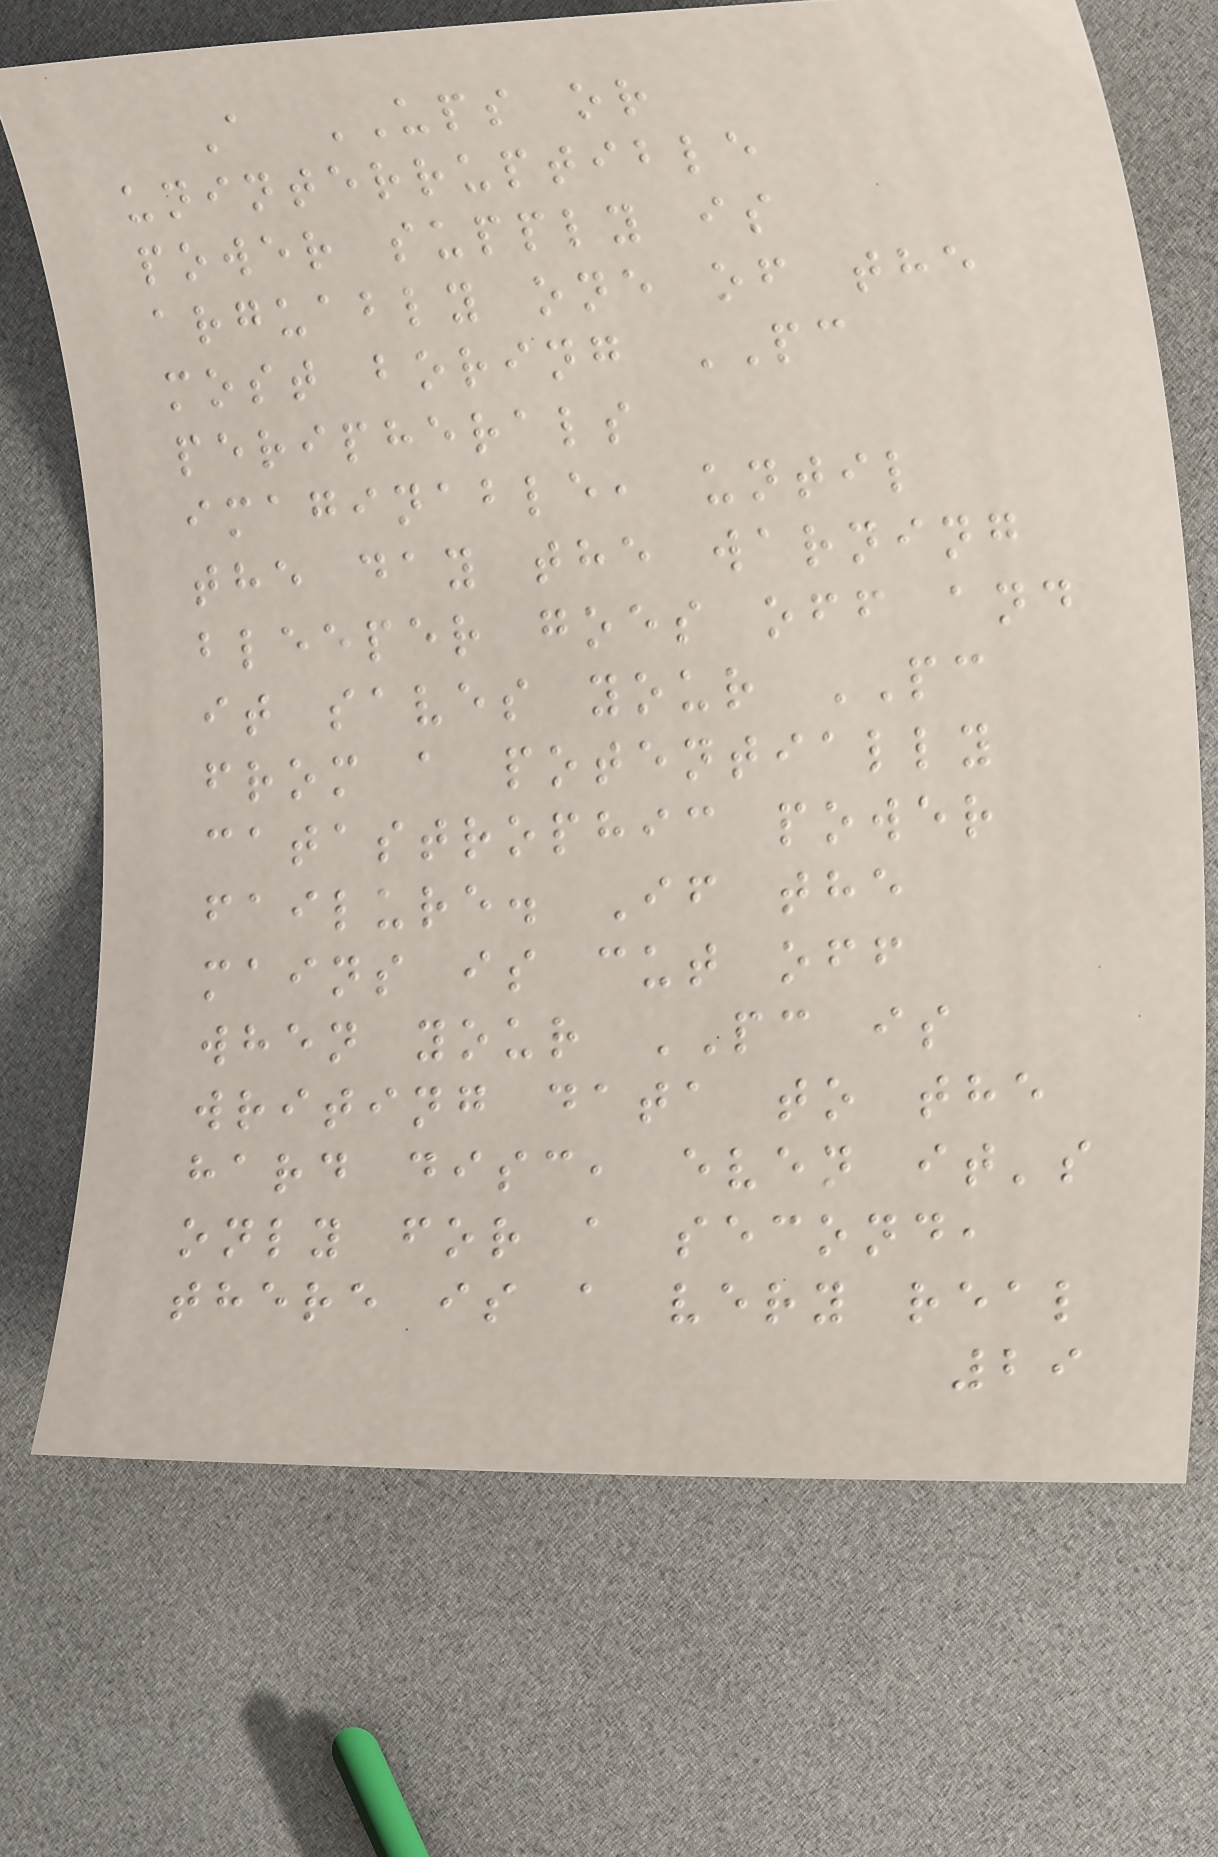A UPS or
uninterruptible
power supply is
arguably one of the
most boring PC
peripherals
imaginable, until
the day the warning
bleeper goes off and
it saves your PC
from a potentially
catastrophic power
failure. If the
mains is cut off
when your PC is
writing data to the
hard disc, even it's
only for a second,
there is a very real
29
